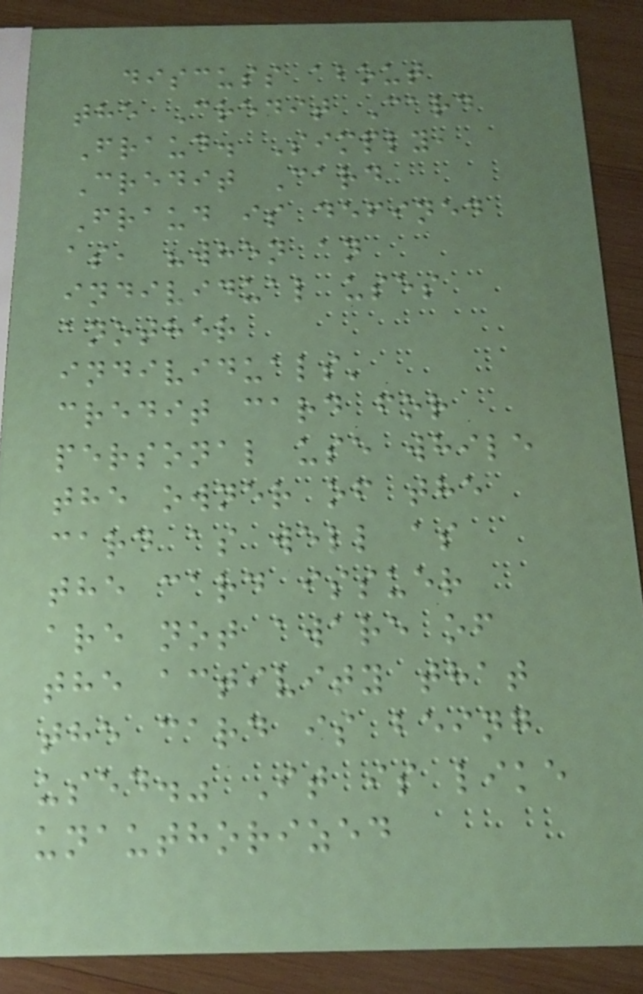discuss about
the Credit Card
Fraud. Simply,
Credit Card
Fraud is defined
as, "when an
individual uses
another
individuals'
credit card for
personal use while
the owner of the
card as well as
the card issuer
are not aware of
the activity that
the card is being
used." It is like
unauthorized
